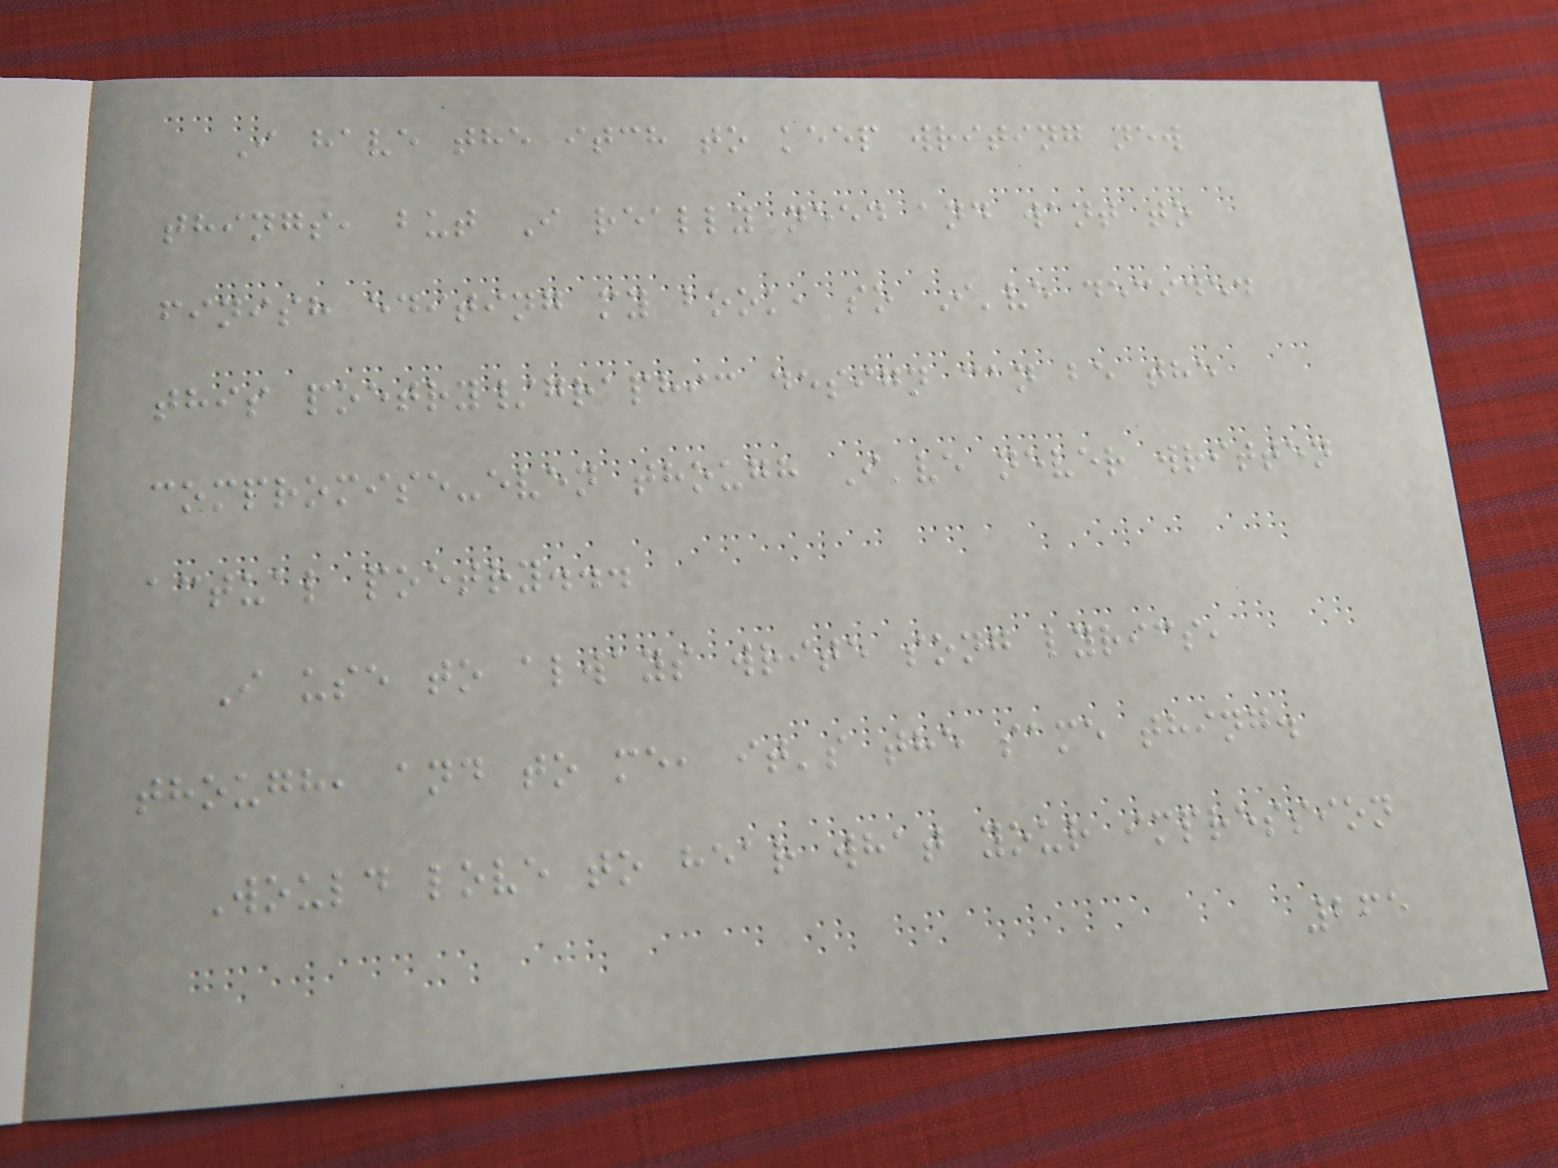I have the itch to keep writing new
things, but I really need and want to
finish editing my book, so I've decided
this poetry/graphic design can be the
compromise-even though I've never written
actual poetry...
I use to always write song lyrics,
though, and to me, it's the same thing.
Would love to hear what your impression
265
